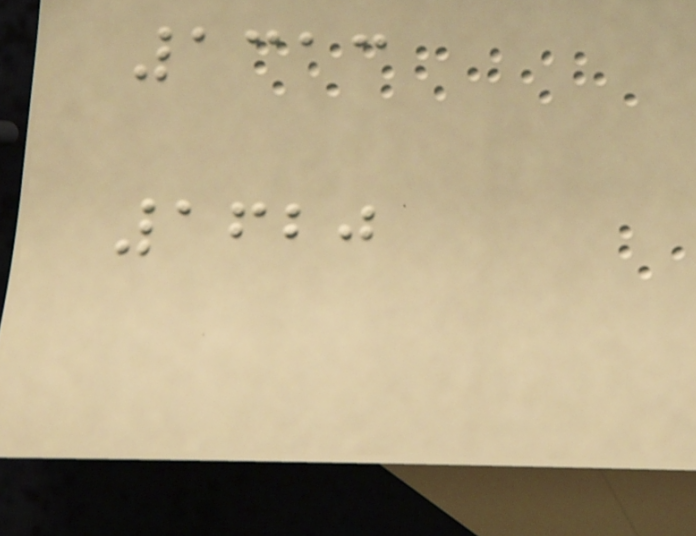1313
1620
